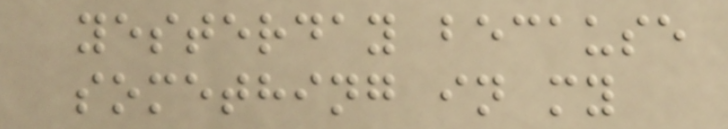yesterday because
something in my
